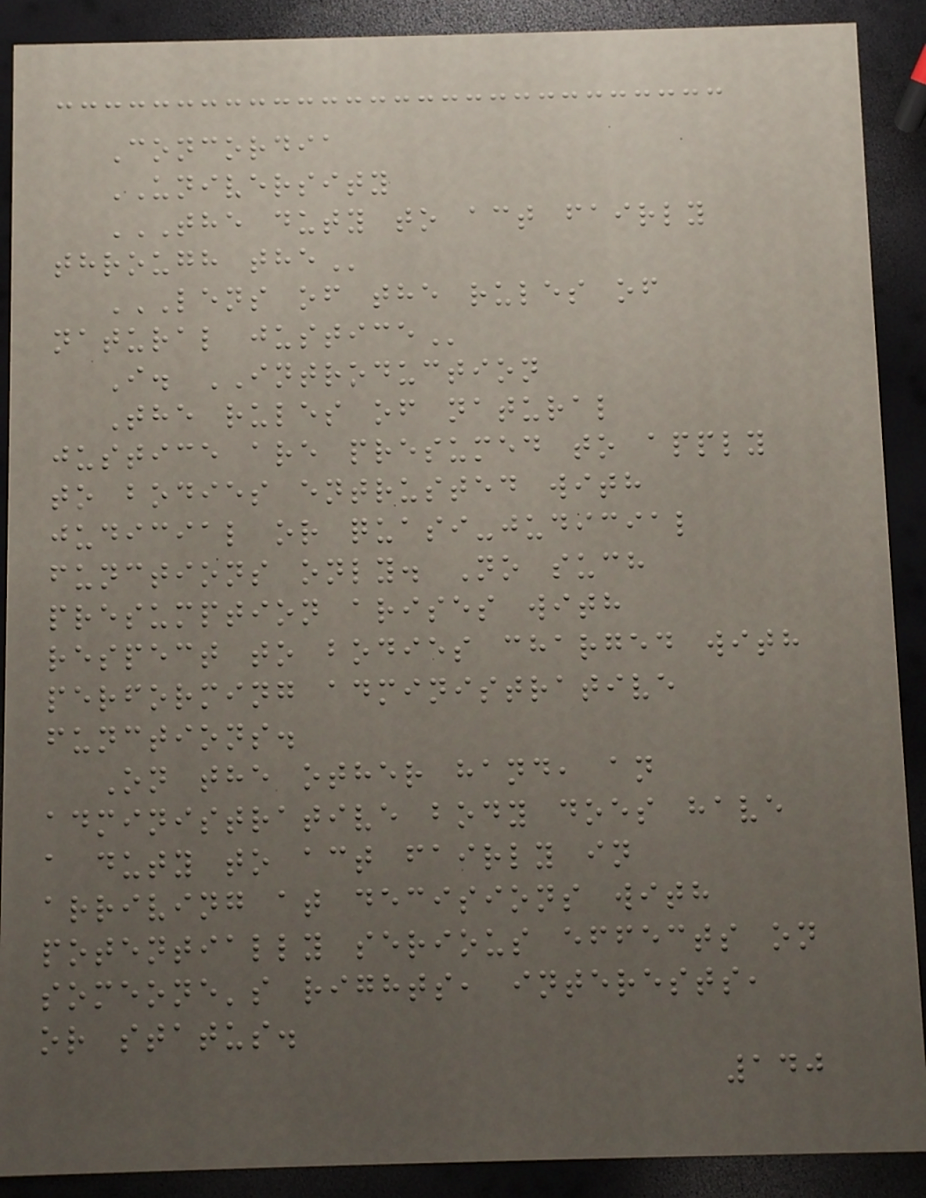Concordia
UNIVERSITY
THE DUTY TO ACT FAIRLY
THROUGH THE
LENS OF THE RULES OF
NATURAL JUSTICE
I. INTRODUCTION
The rules of natural
justice are presumed to apply
to bodies entrusted with
judicial or quasi-judicial
functions only. No such
presumption arises with
respect to bodies charged with
performing administrative
functions.
On the other hand, an
administrative body does have
a duty to act fairly in
arriving at decisions with
potentially serious effects on
someone's rights, interests,
or status.
140
